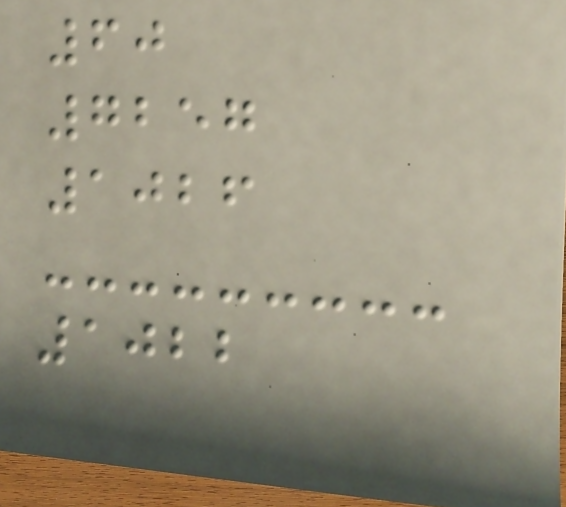60
7257
1026
1022
